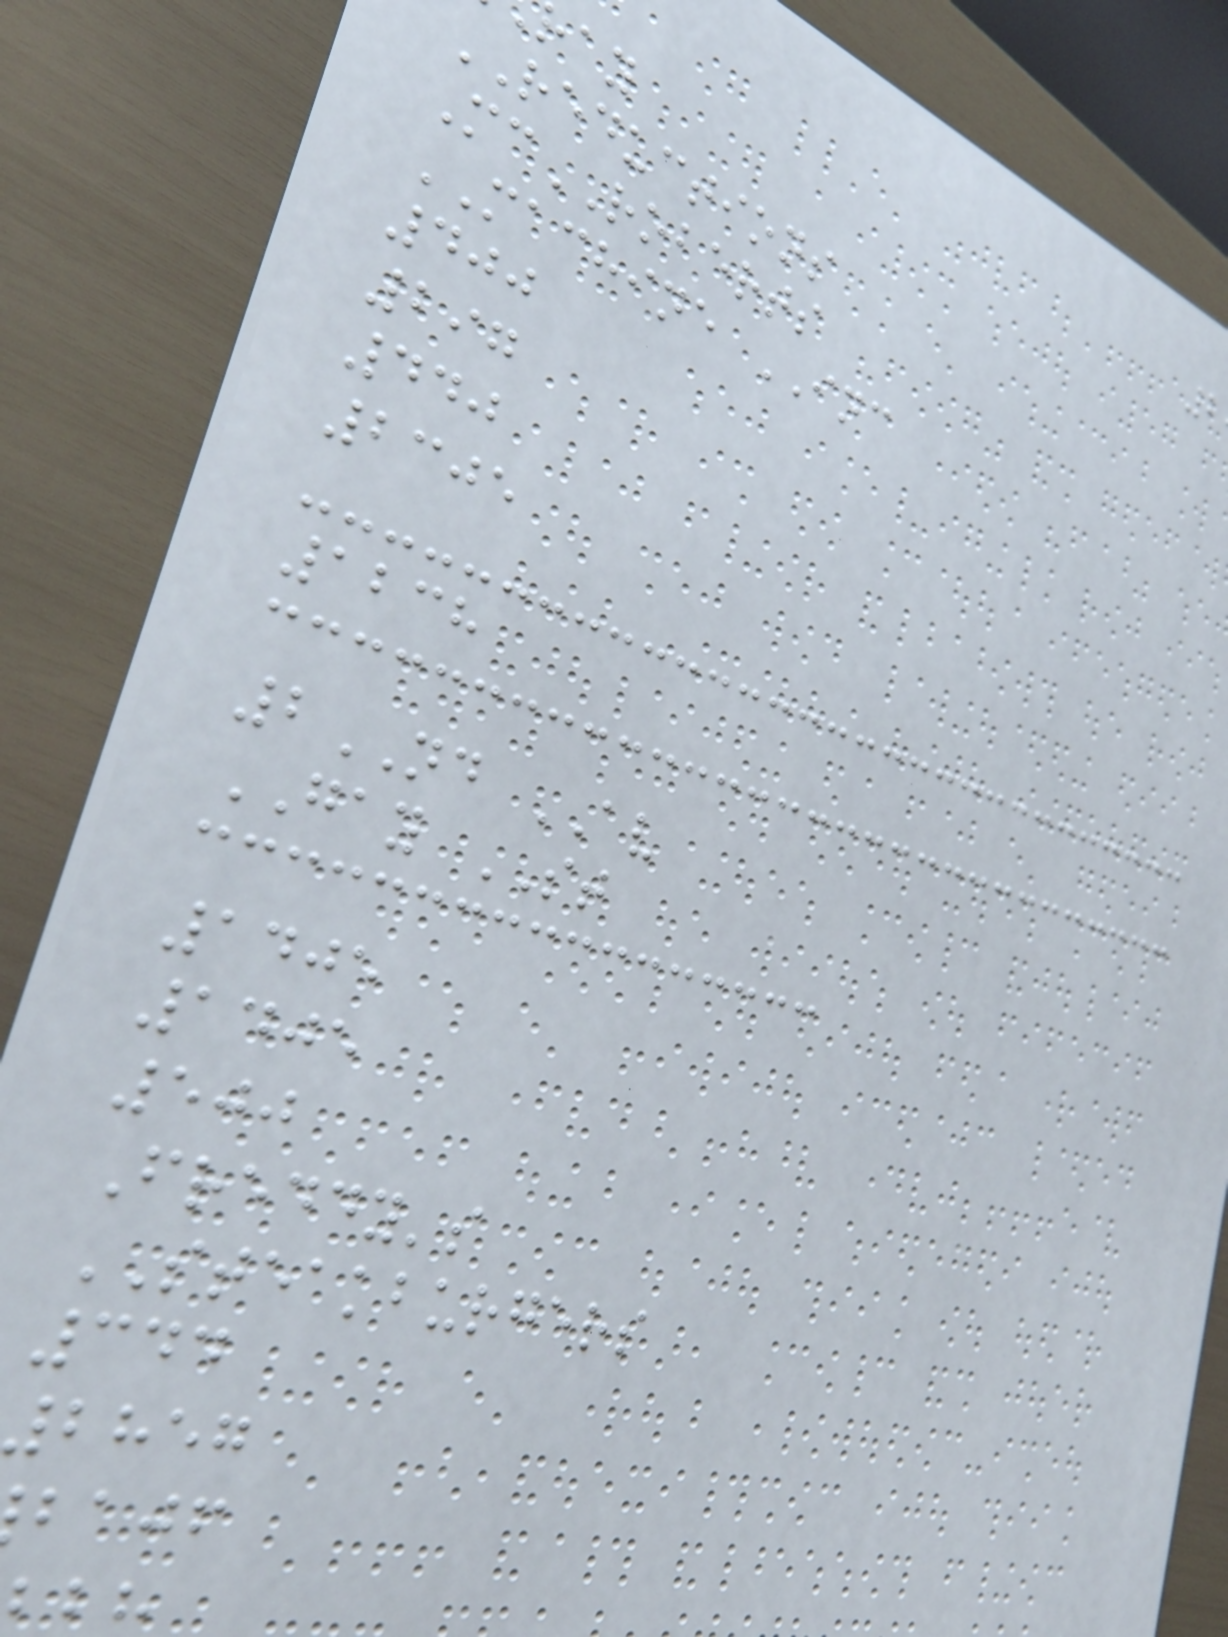REDUCTIONS
McROBERTS
MACHINE INC
400
297
440
2305
1238
2ND AV
GAY ST
1405
1405
500
Freddy's
STEAKBURGERS
344
2857
bajf
